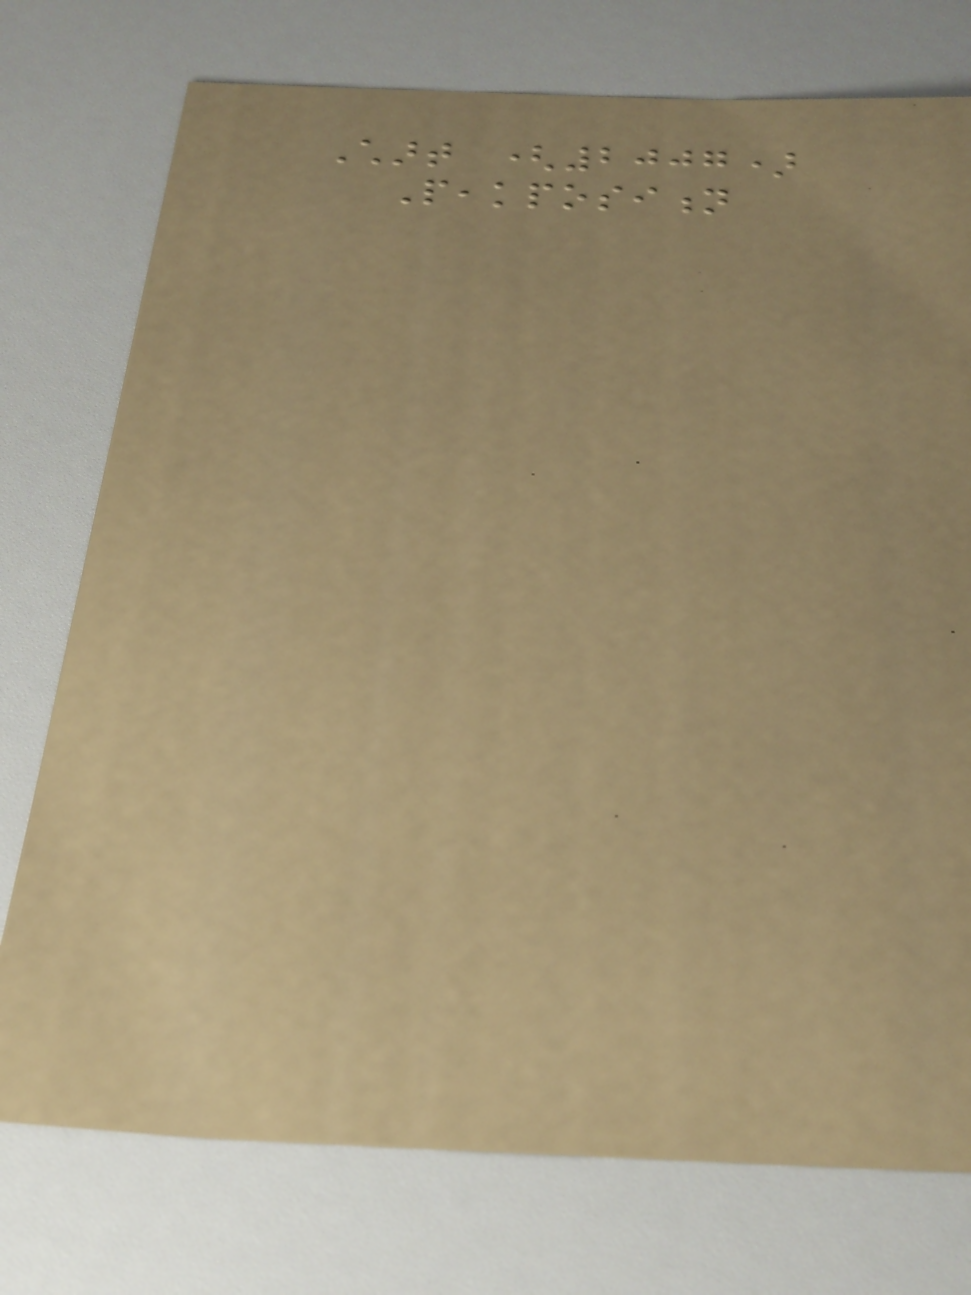Chart (2007)
Peakposition
